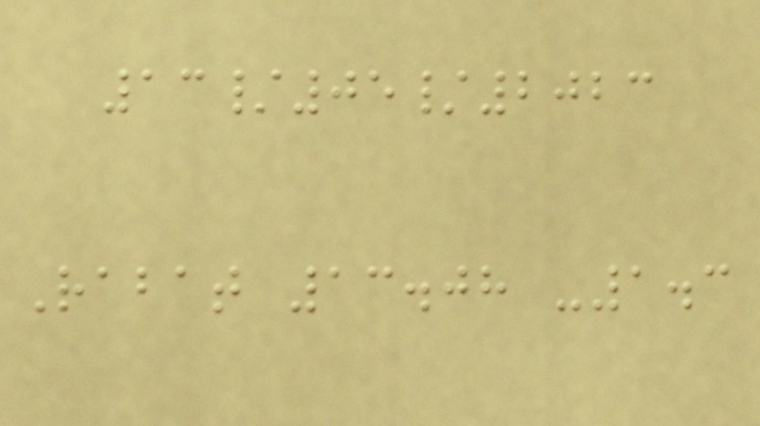13/05/2023
Rabat 13.08 -1.3
